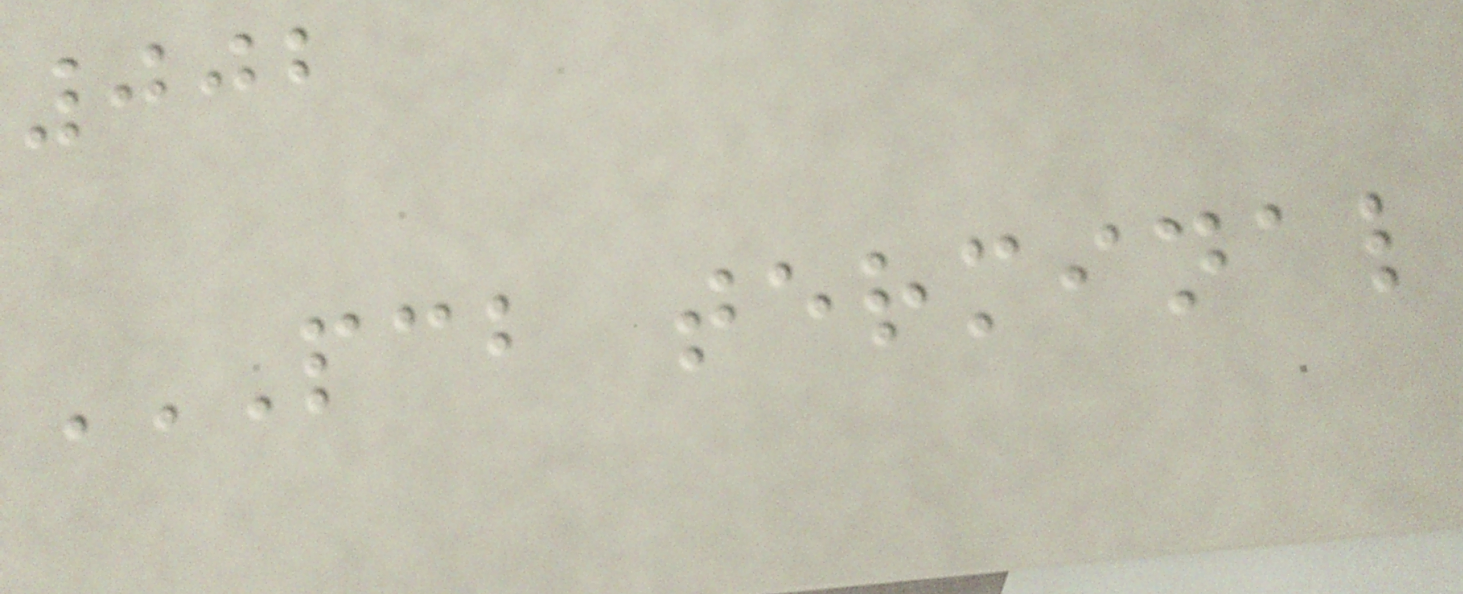002
PCB TERMINAL
